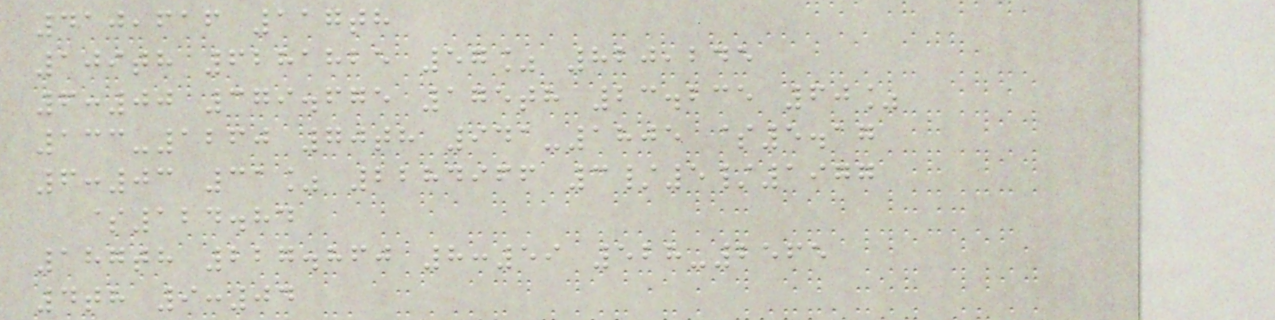410,616 117th
109th 6281825 57% 820,245
6:00 379.675 175th 23.235 60%
133-1260 70th 941-1805 $5.17
6:03 31% 2284966 3/5/1977
$124.84
187th 227.860 8:59 528-2565
4th 9:04
